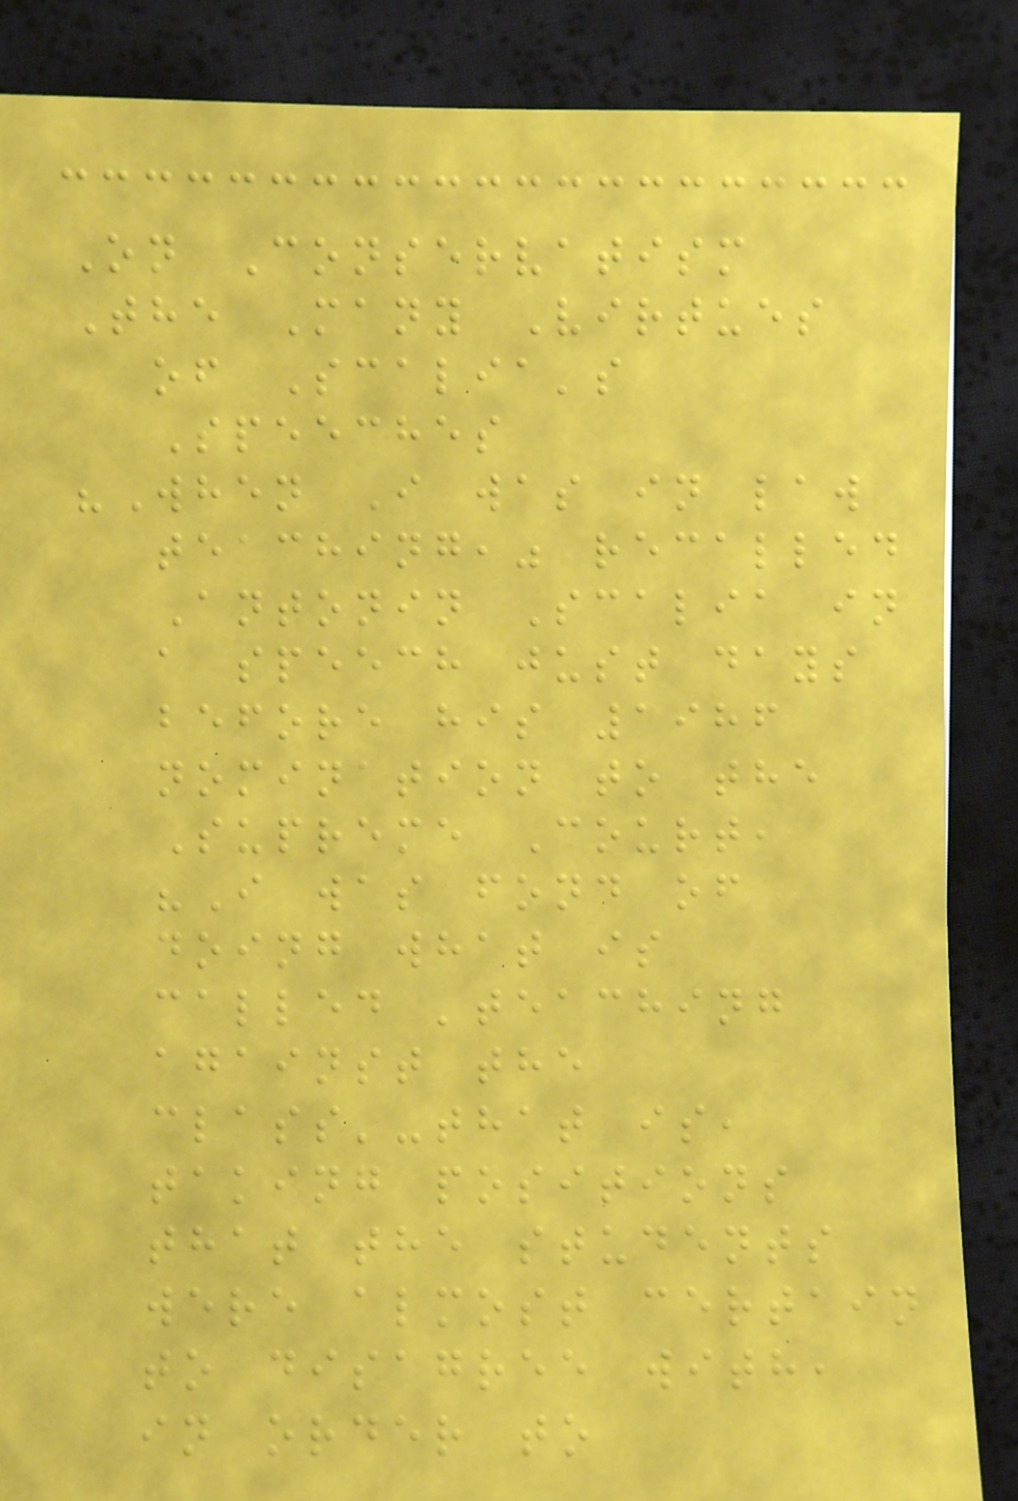On Conservatism
The Many Virtues
of Scalia's
Speeches
"When I was in law
teaching," recalled
Antonin Scalia in
a speech just days
before his 1986
nomination to the
Supreme Court,
"I was fond of
doing what is
called 'teaching
against the
class'-that is,
taking positions
that the students
were almost certain
to disagree with,
in order to
